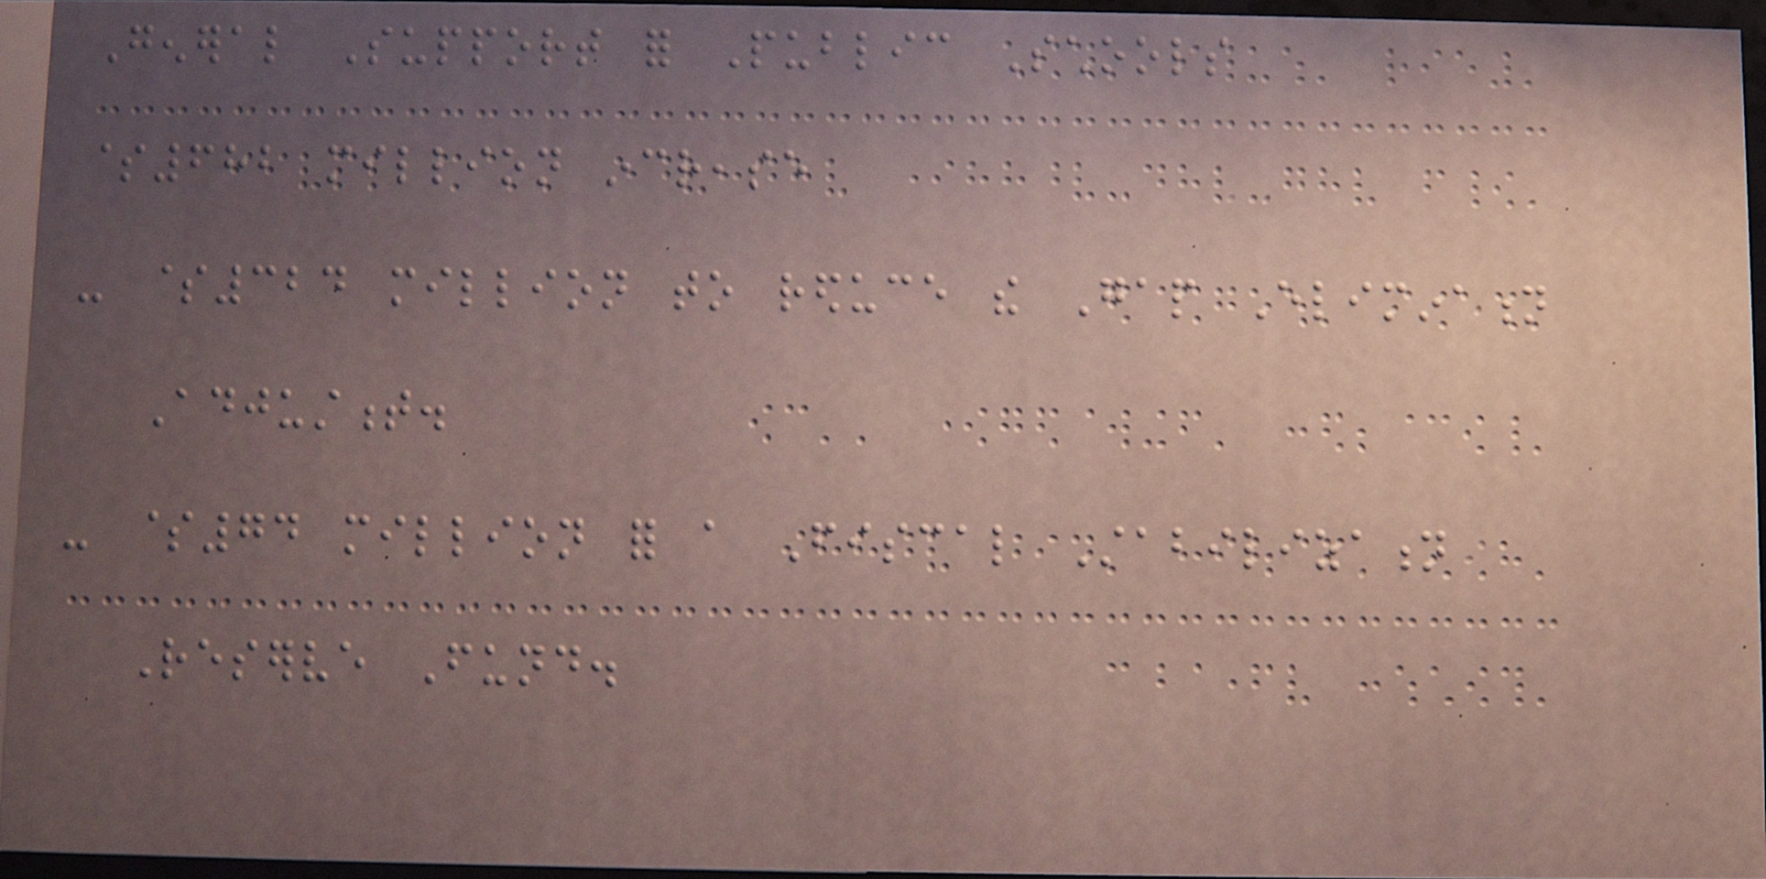General Support for Public Schools
$682 million increase
- $324 million to reduce the Gap Elimination
Adjustment.
- $74 million for a Fiscal Stabilization
Reserve Fund.
